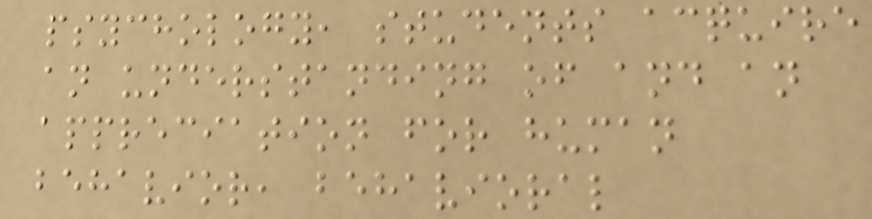psychology, students acquire
an understanding of and an
appreciation for human
behavior, behavioral
